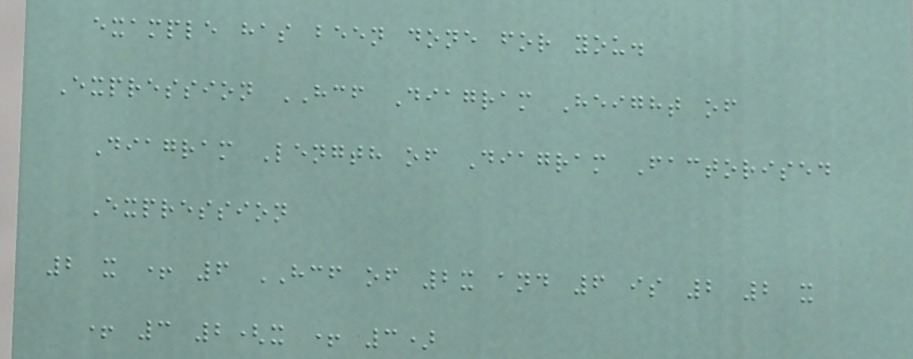example has been done for you.
Expression HCF Diagram Height of
Diagram Length of Diagram Factorised
Expression
2 x + 6 HCF of 2x and 6 is 2 2 x
+ 3 2(x + 3)
